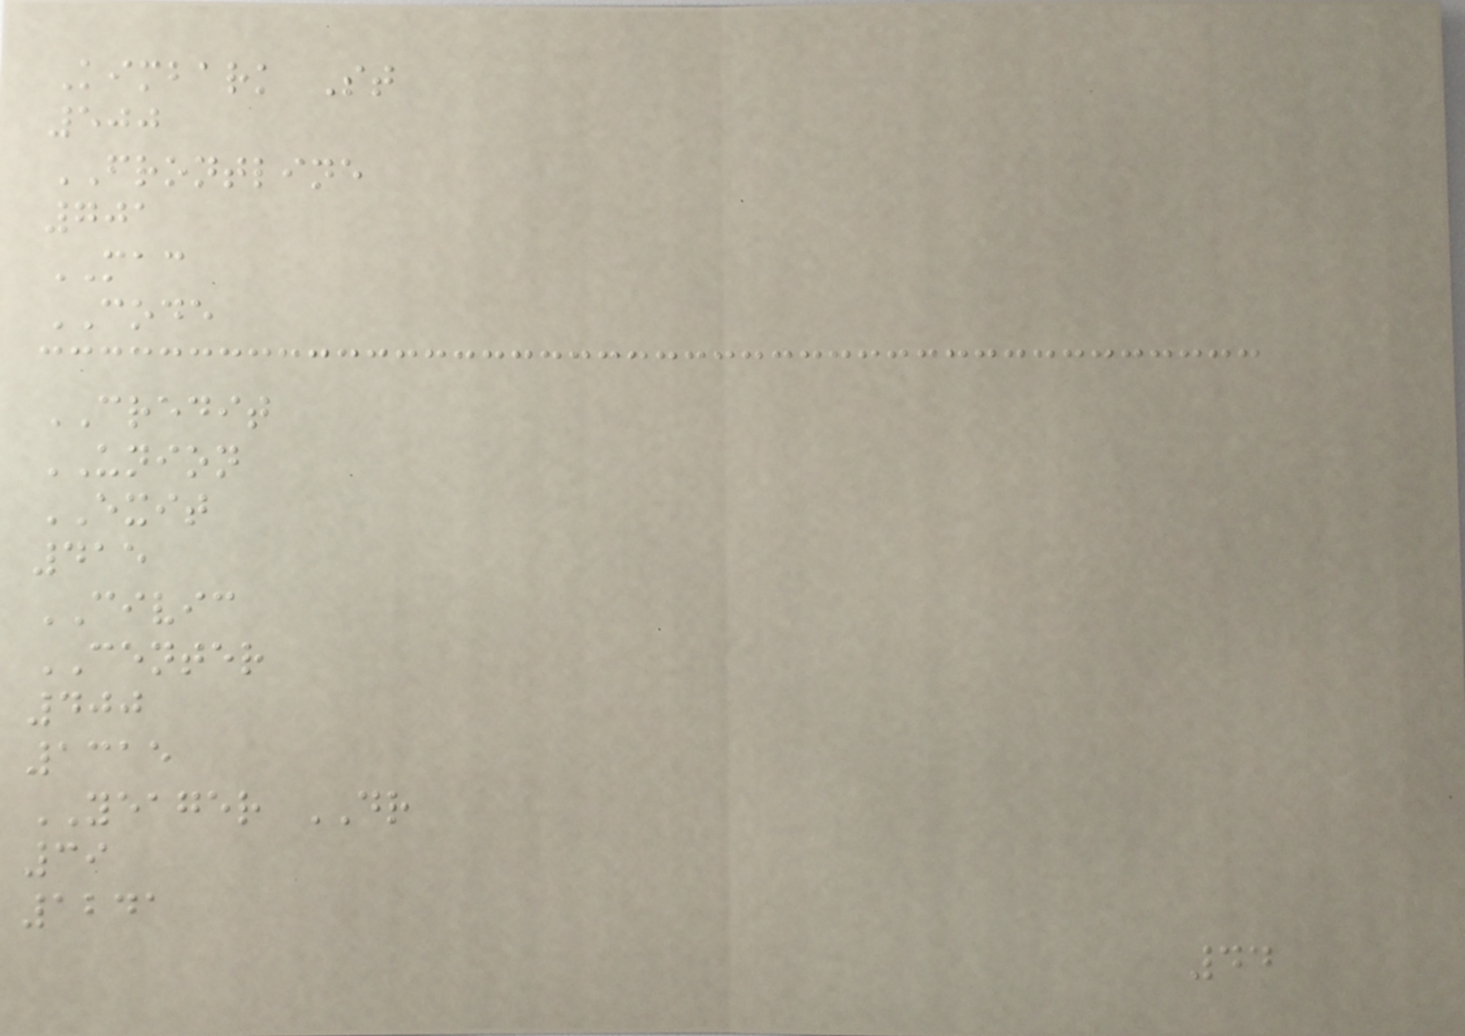Kimbark St
500
FRONTLINE
701
MAC
CODE
CREDIT
UNION
EXIT
415
CIVIC
CENTER
400
1315
YEAGER DR
39
1241
44
